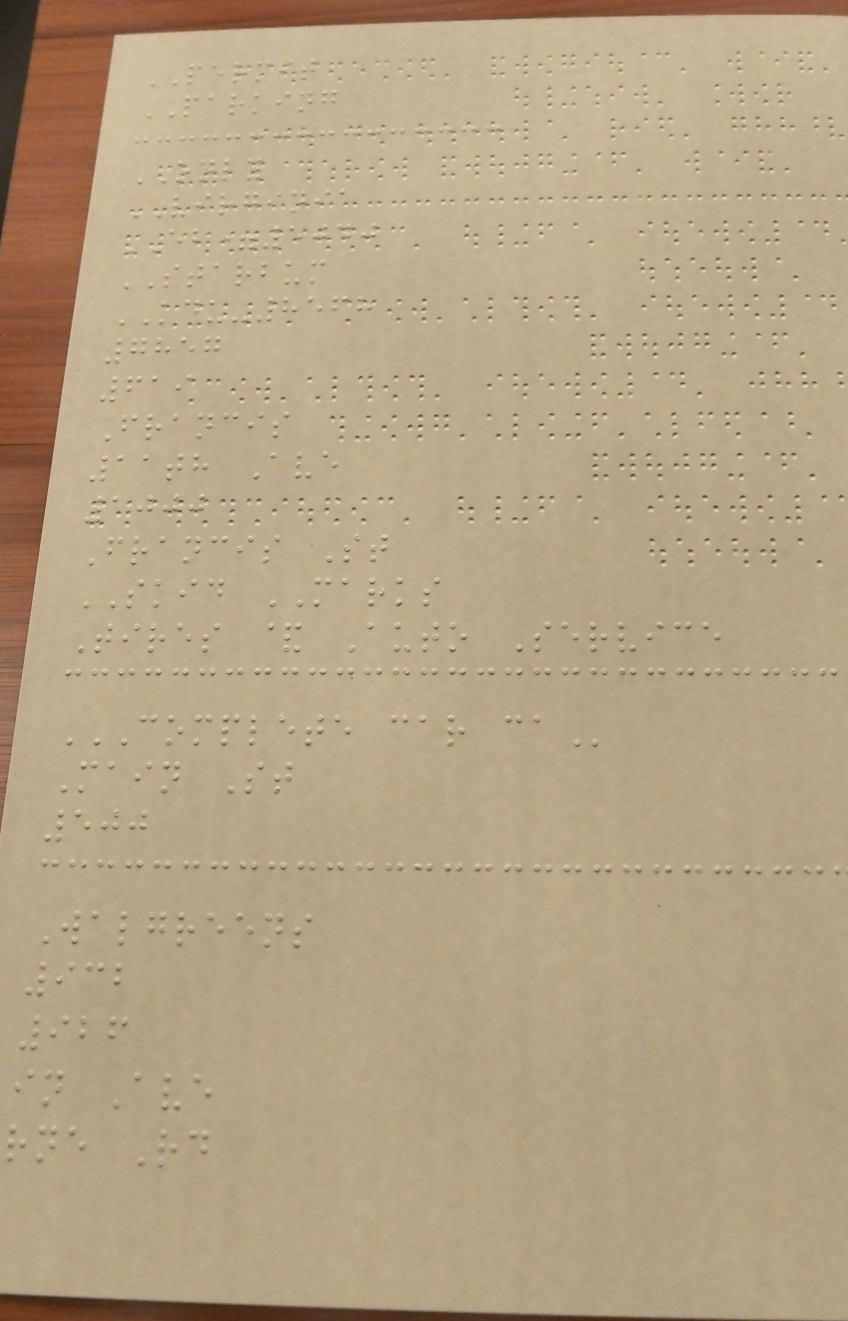PERMIT
PARKING
ONLY
VIRGINIA
EB=5040
STARBUM
KDU-8568
7857
619
Francis
11th Ave
1000
Francis St
SKID MARKS
Tires & Auto Service
COMPLETE CAR CA
Main St
500
Walgreens
932
926
in Ave
rne Rd
